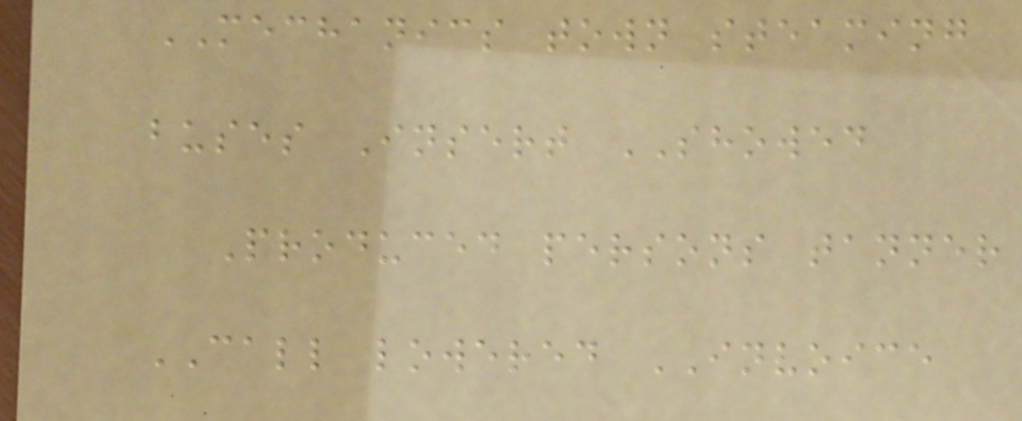MECHANICS town steaming
buses Insert SHOWED
Produced persons tanner
CALL lowered INVOICE
